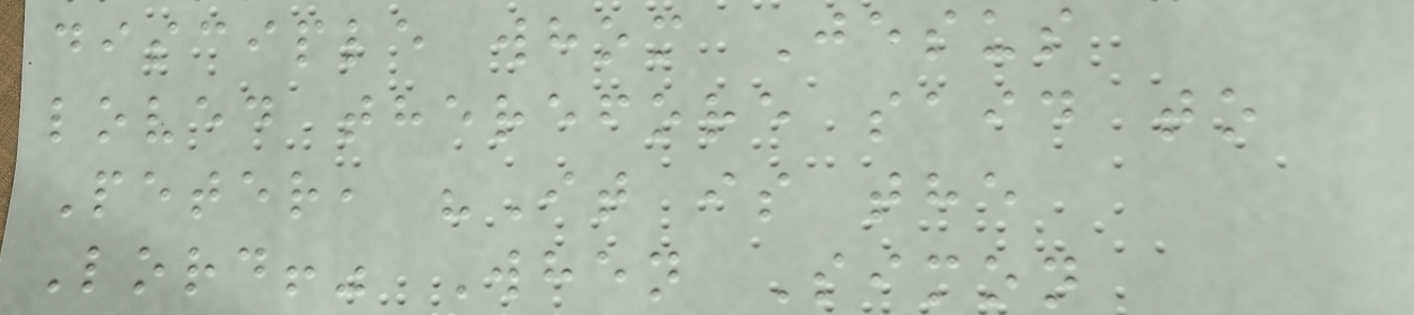disciple whom Jesus
loved therefore said to
Peter, "It is the
Lord!" When Simon
